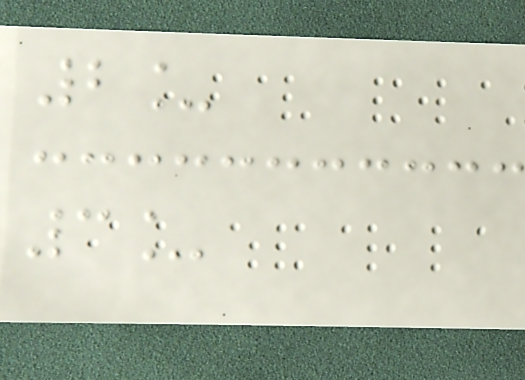2_
3_
